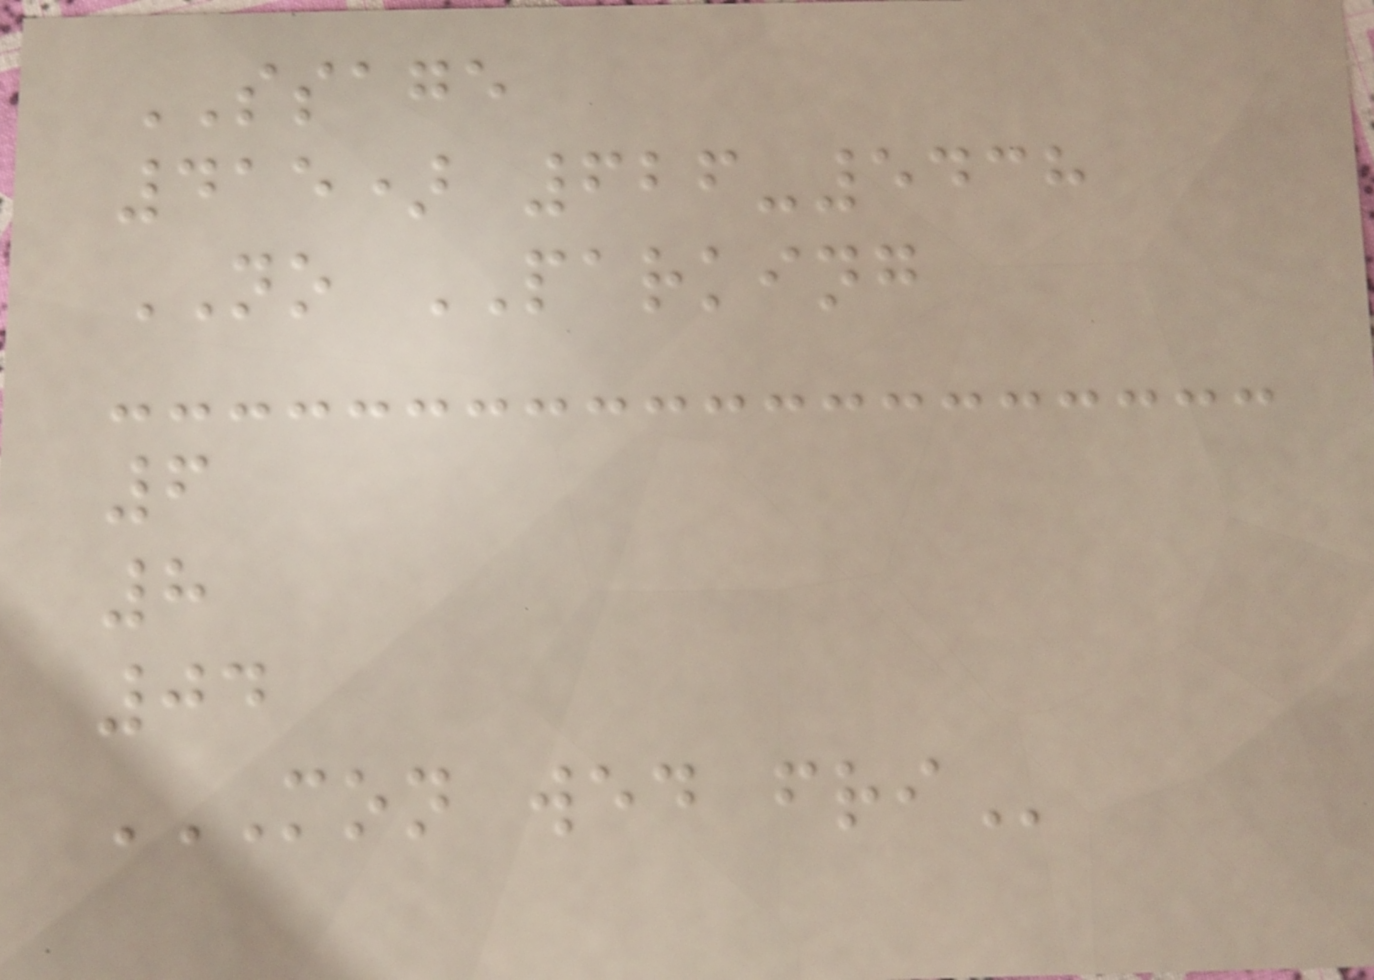SSAGE
415) 626-5438
NO PARKING
6
8
04
MON WED FRI
